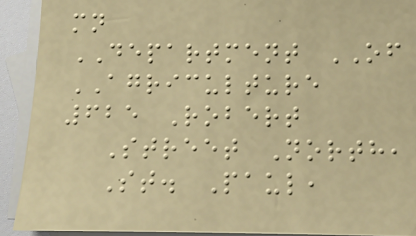mn
DEPARTMENT OF
AGRICULTURE
625 Robert
Street North,
St. Paul,
